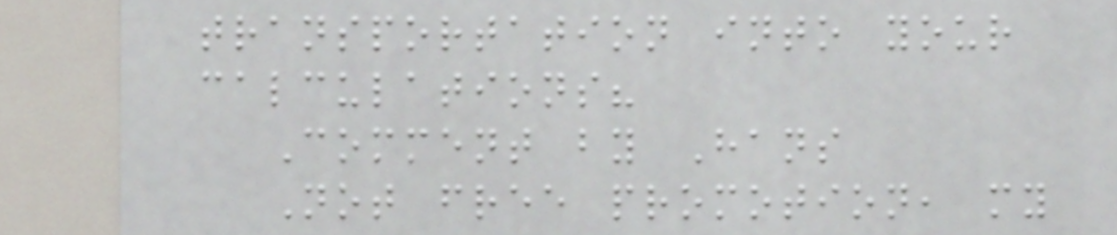transportation into your
calculations?
Comment by Hans
Not free promotion, my
